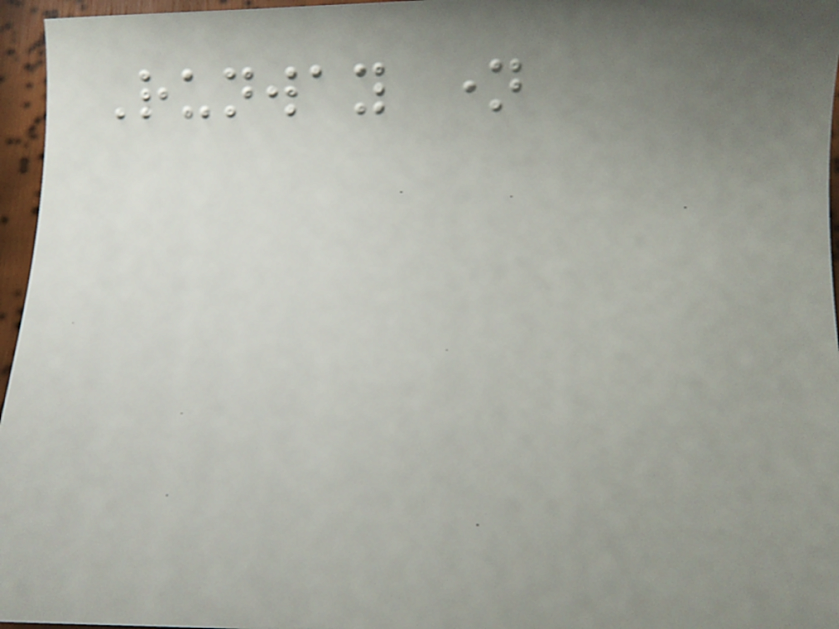Runway name
